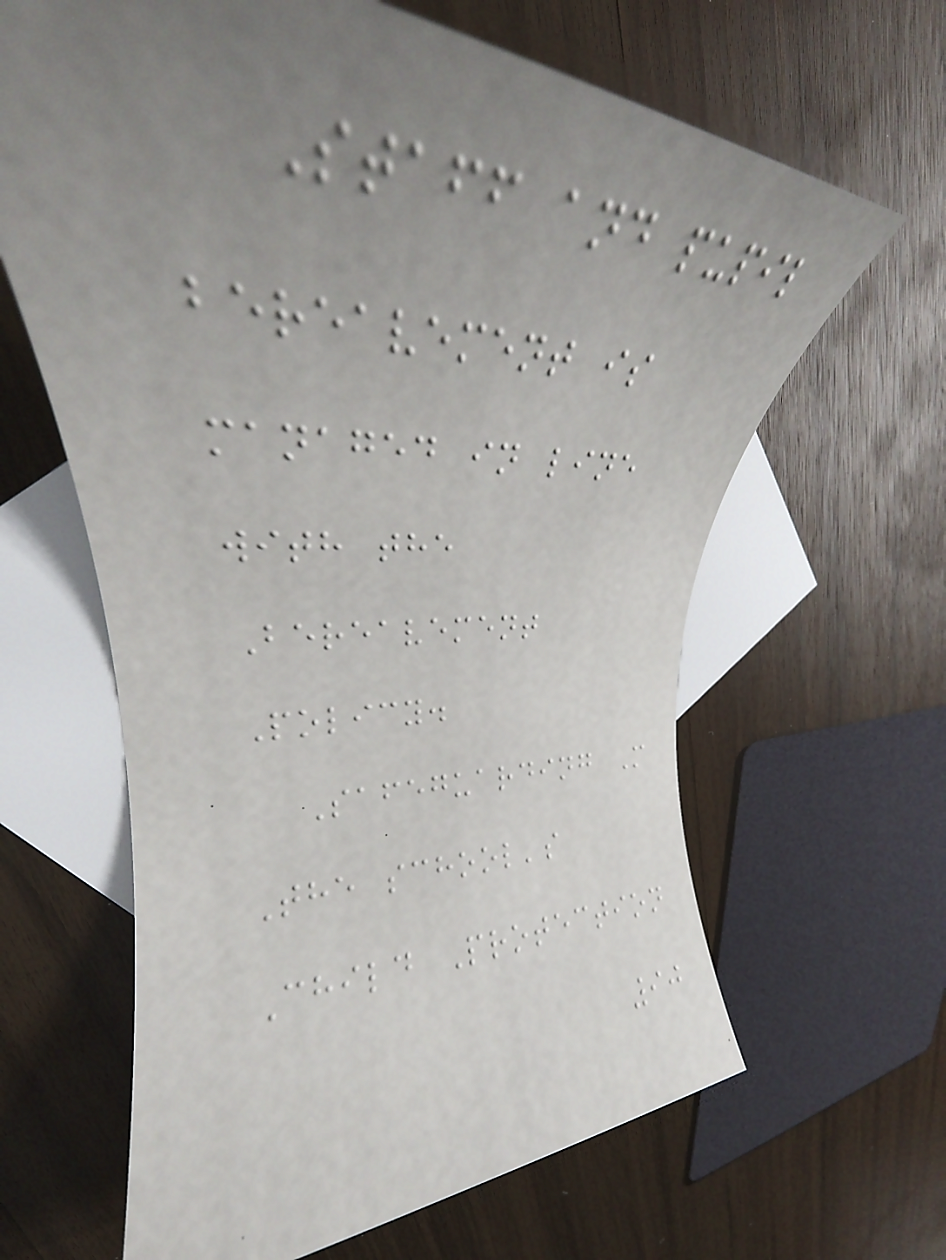Staff and pupil
bereavement is
managed in line
with the
Bereavement
Policy.
Safeguarding M
The school's
Child Protection
90
